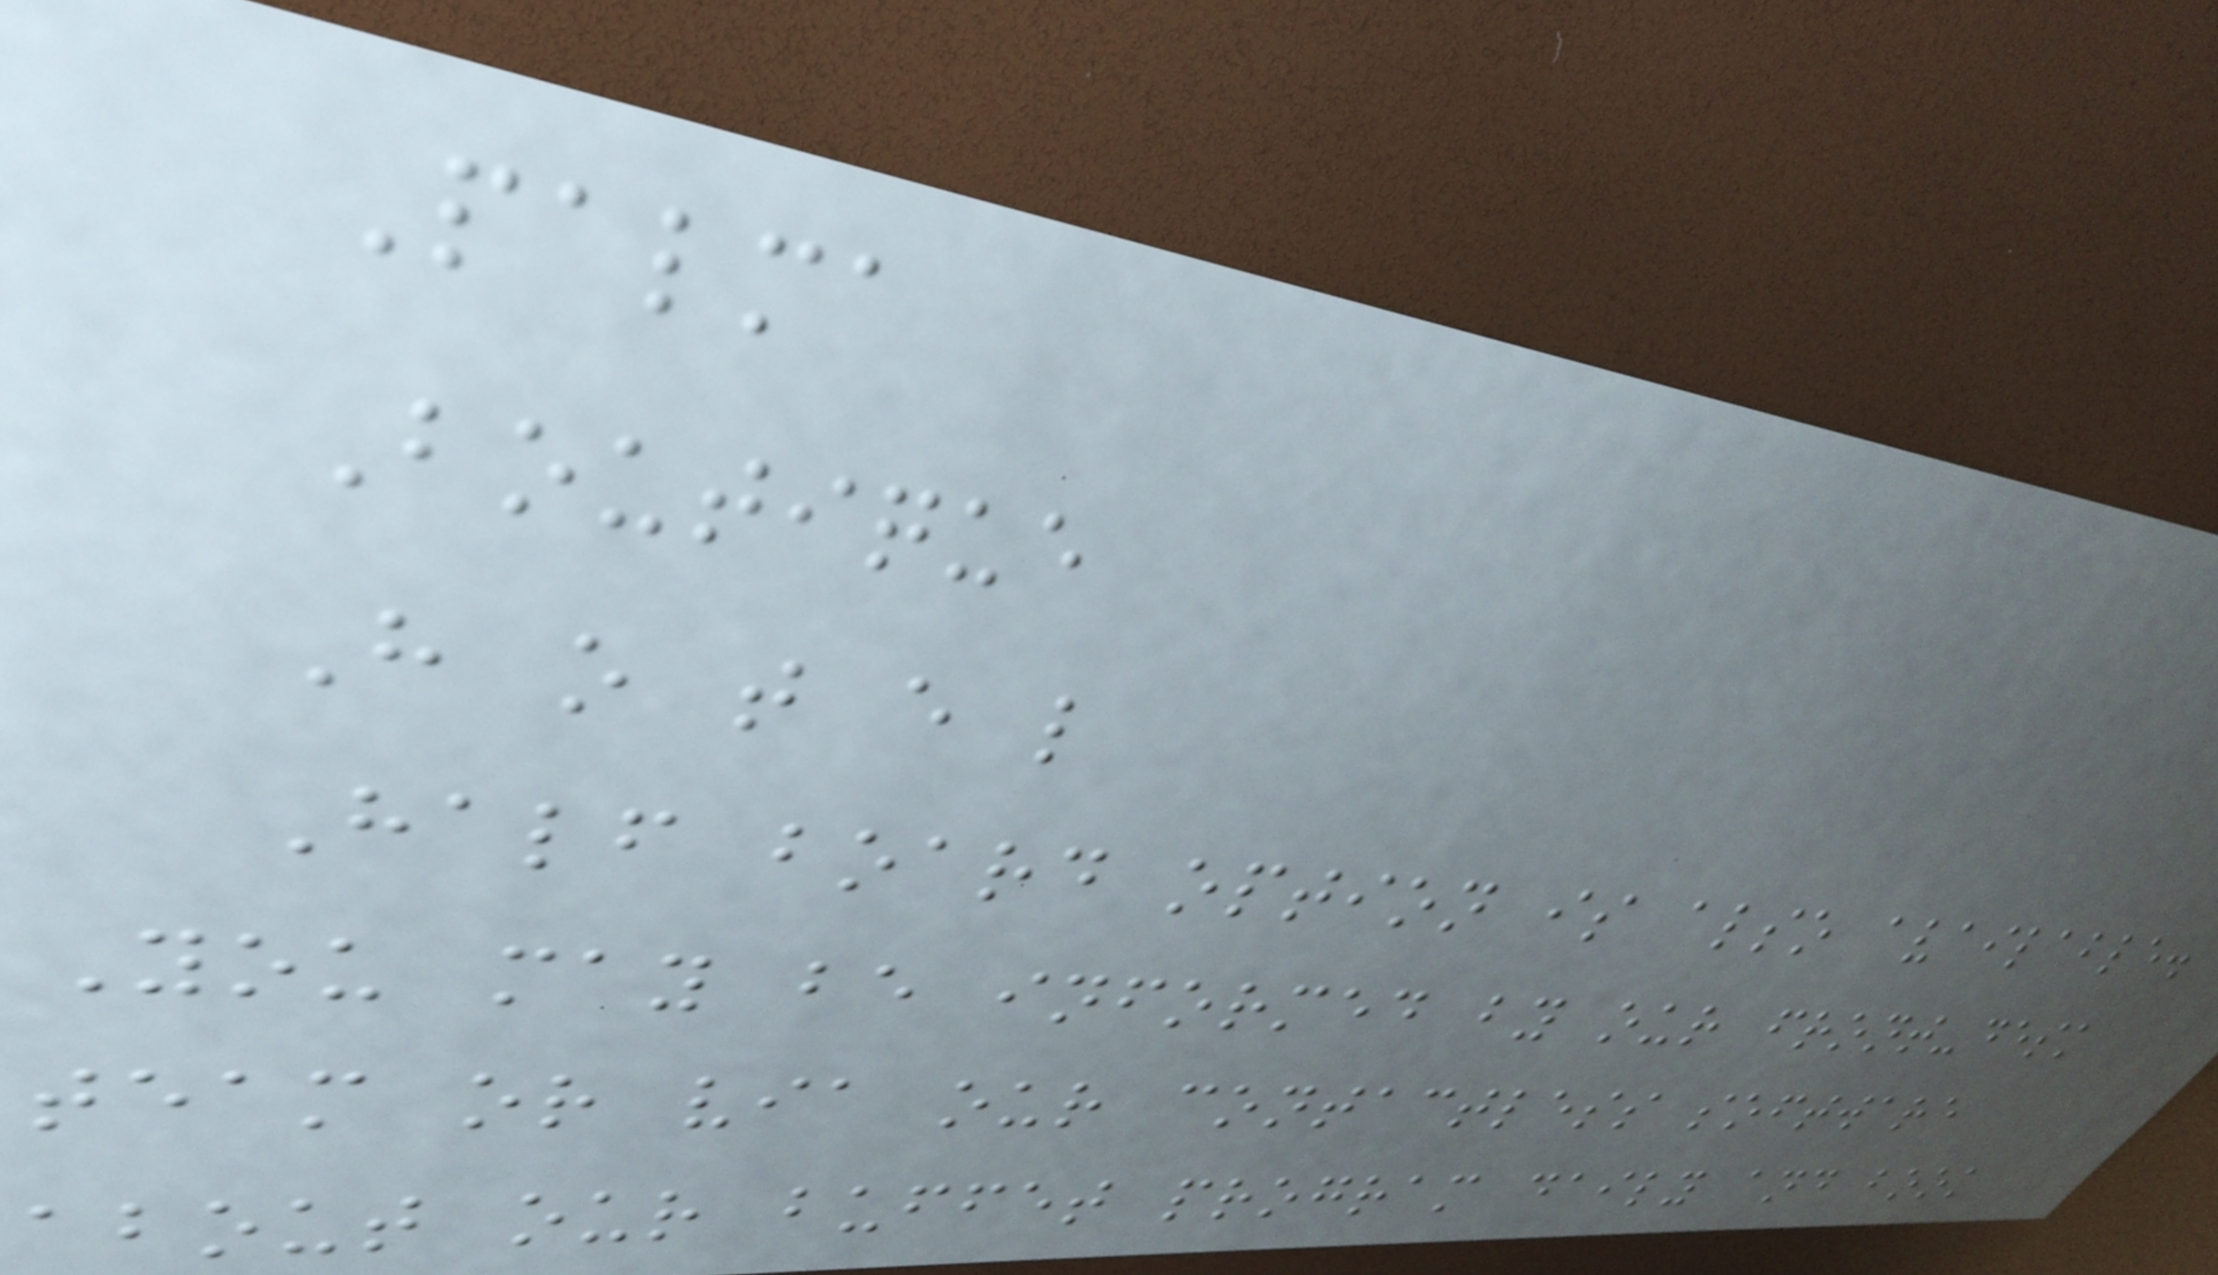Palma
Boutique
H o t e l
Half board option is also available.
You may be informed by our front-desk
team or via our contactless software
about our buffet program daily and book
